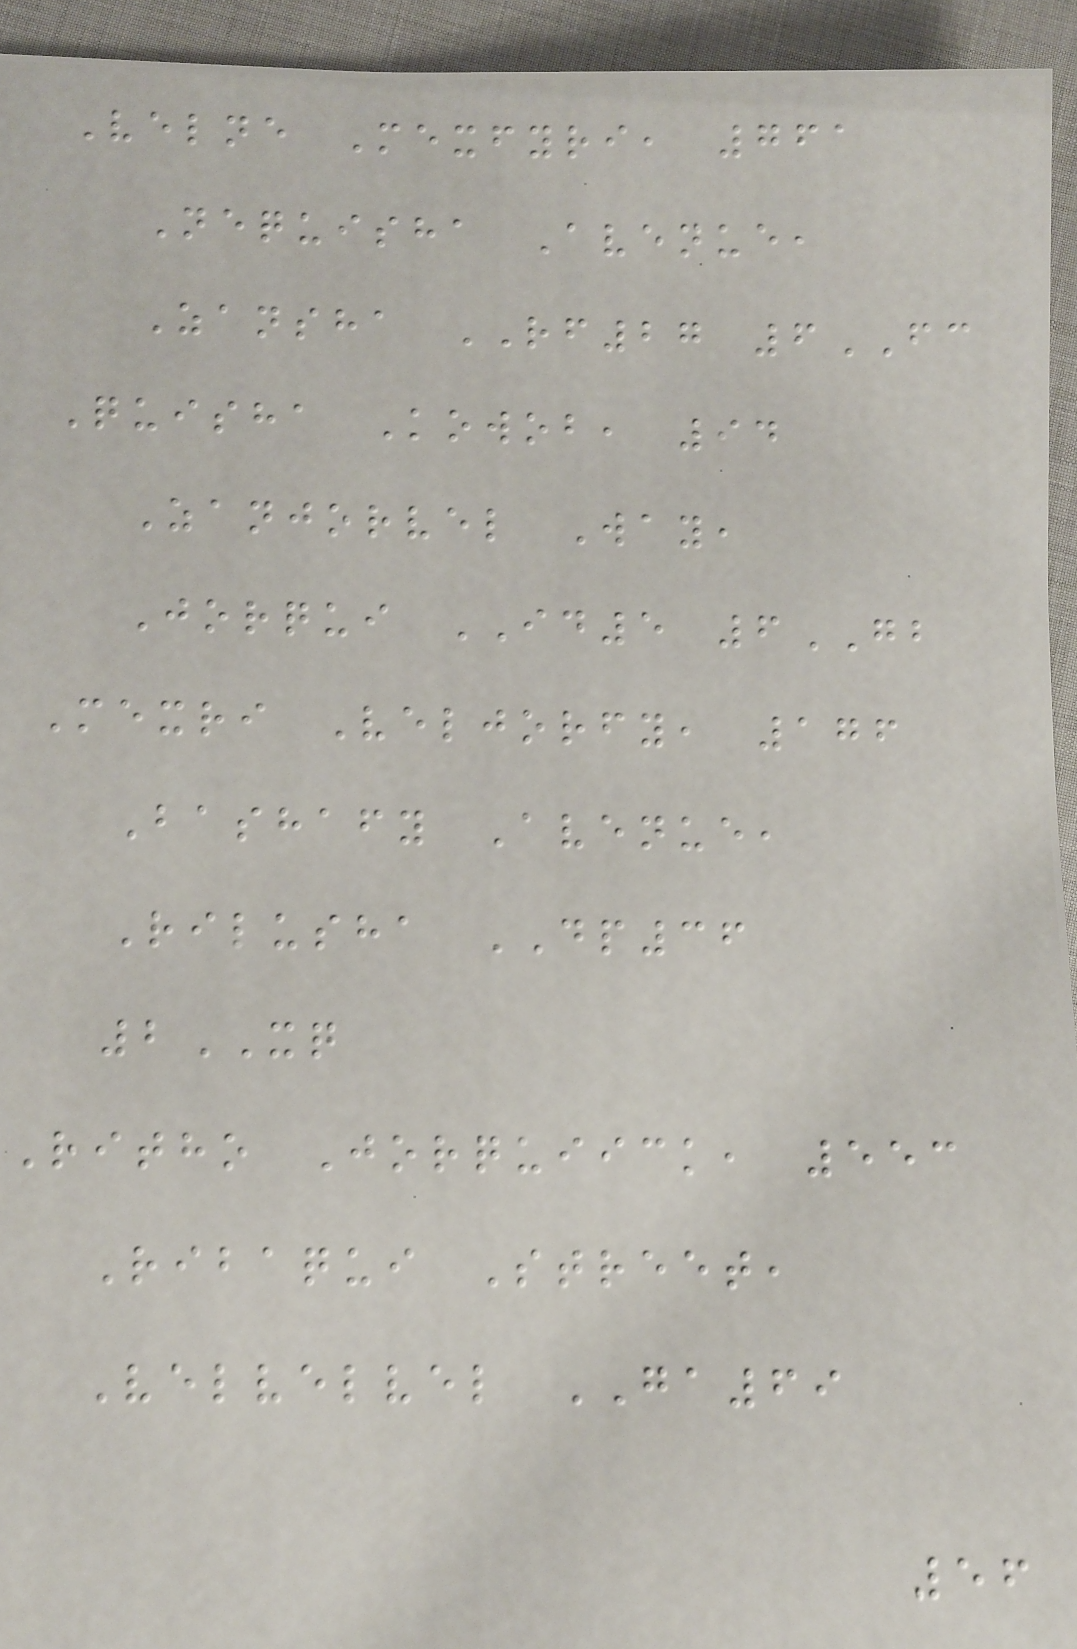Velne Mexfyri, 761
Nequisha Avenue,
Zansha RF27 6FC
Quisha Kowob, 94
Zanjorvel Way,
Jorqui ID5 6GB
Mexri Veljorfy, 176
Bashafy Avenue,
Rilusha DP36
2XQ
Ritho Jorquiick, 553
Ribaqui Street,
Velvelvel GA69
56
